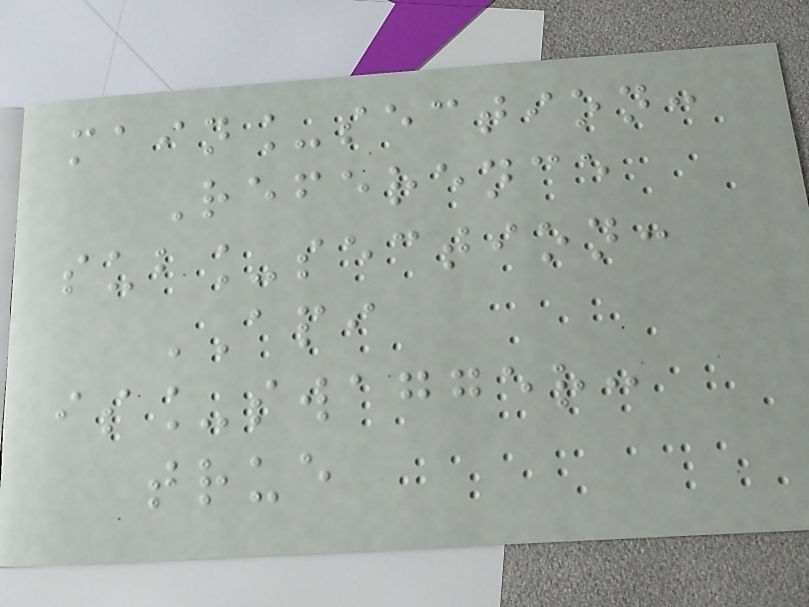main_section:
Reference
sub_section:
API
is_swagger:
true
